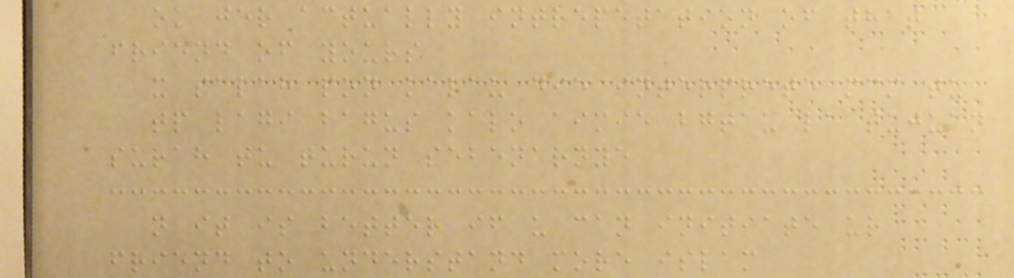ok jer actually intrepetation of that
friend of yours
x salah pon kalau die interprete mcm tu
tp lagi bagus kalo aimie bgtau la tujuan
surah tu turun sebenarnye
n it is better if u can initiate ur
friend to understand more islam
